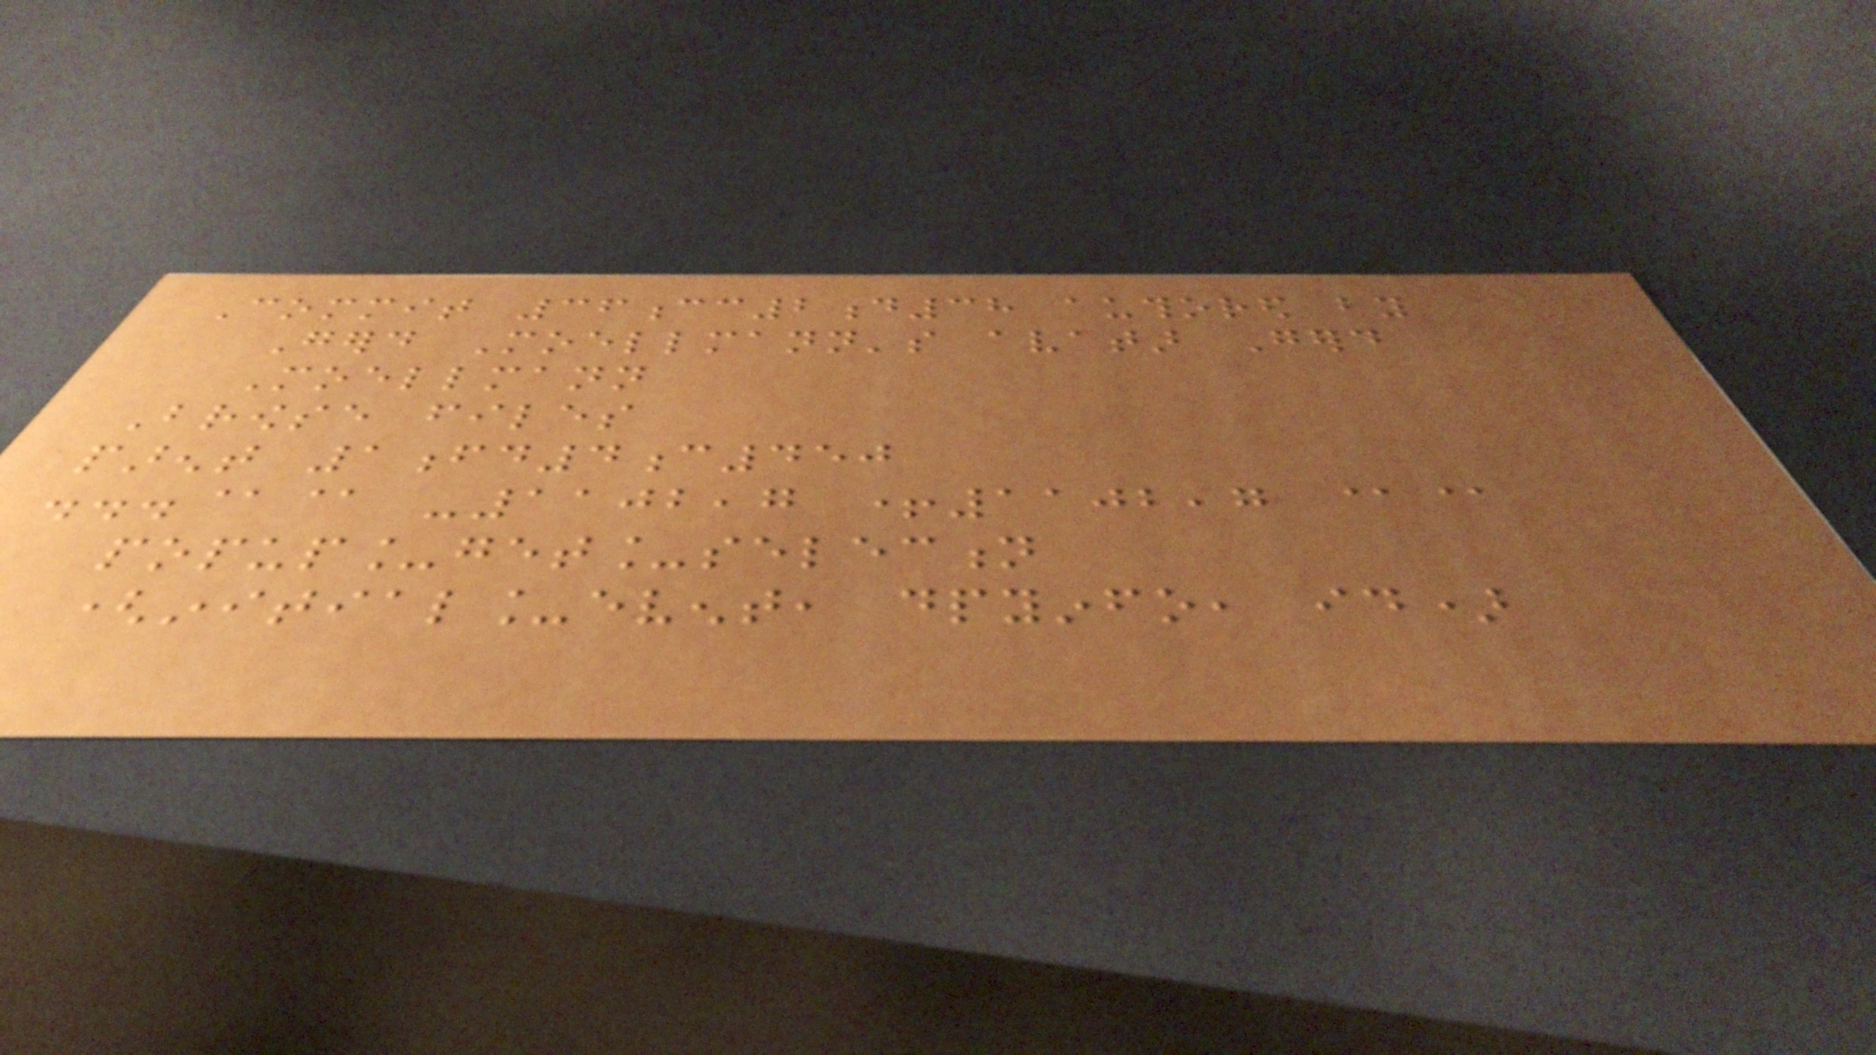Commit 36cc2d38 authored by
Gerd Moellmann's avatar Gerd
Moellmann
Browse files
parent 1fd4c450
...@@ -1102,7 +1102,7 @@
popup_get_selection
(initial_event, dpyinfo, id)
